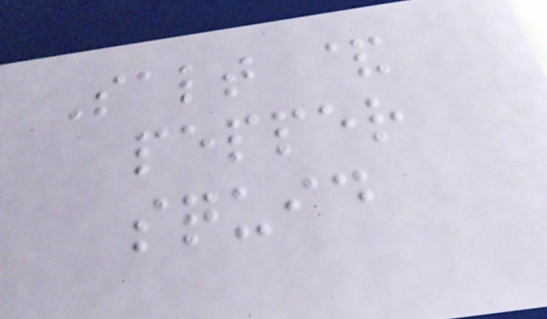Salt &
pepper
squid
